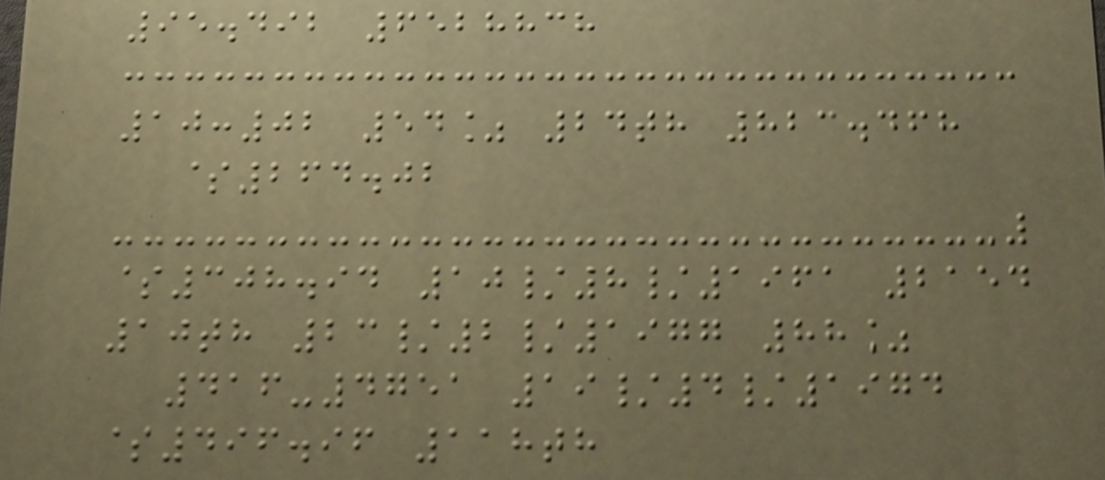95.492 6528838
10:02 54% 24th 823.468
$264.02
$308.94 10/8/1961 2154
10th 23/2/1977 88%
416-4751 19/4/1974
$496.96 118th
